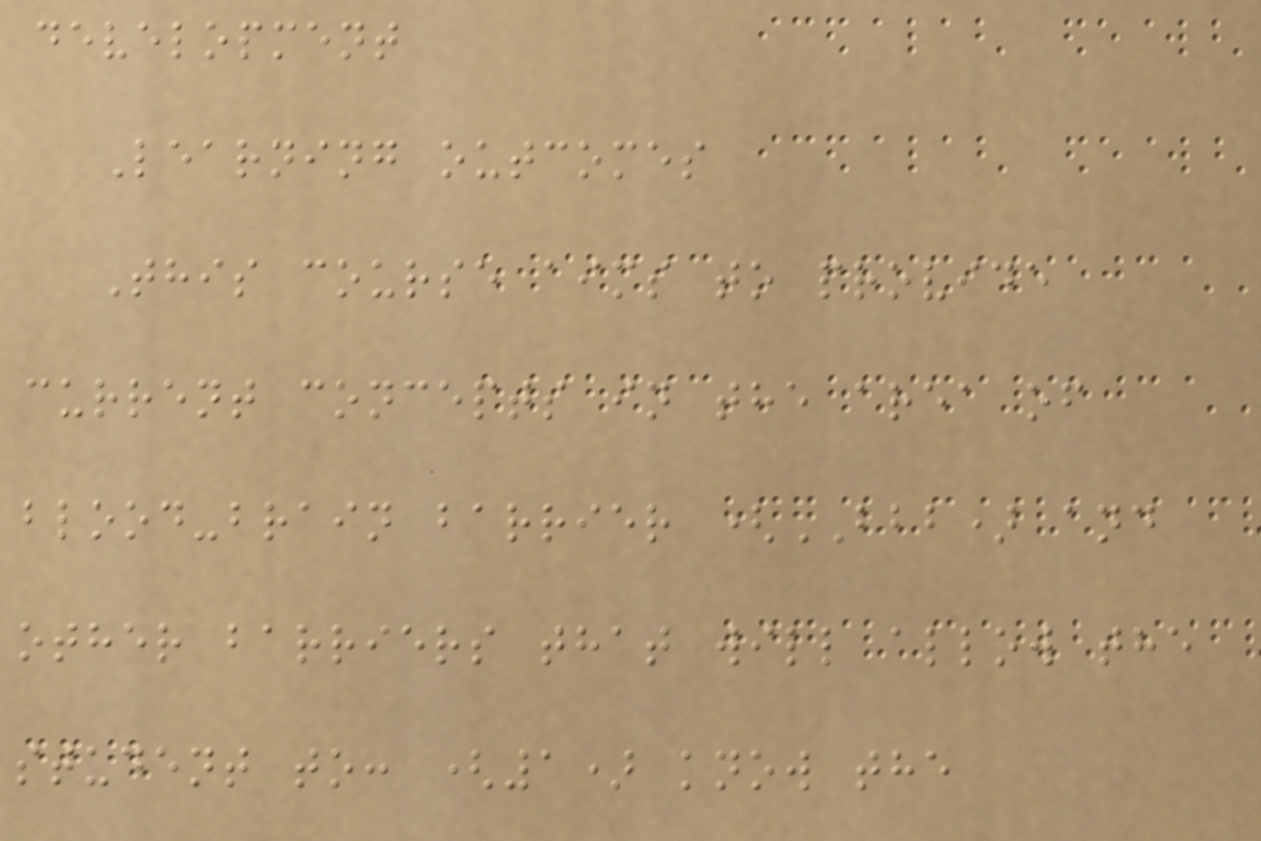development
Learning outcomes
This course aims to provide
current concepts in the area of
blood-brain barrier (BBB) and
other barriers that will allow the
student to: (1) know the
